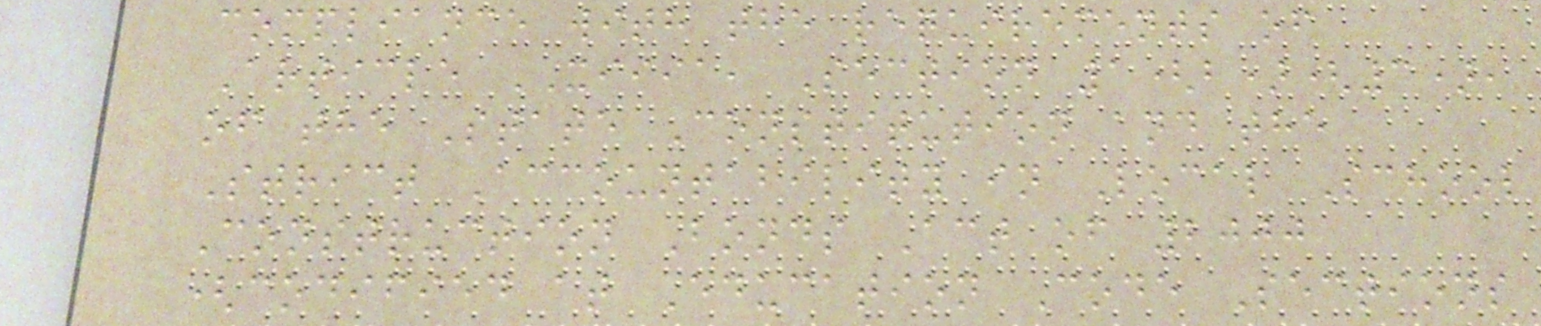compliance with the requirements of
Article XIIIA, Section 1(b)(3),
of the State Constitution and the
Strict Accountability in Local School
Construction Bonds Act of 2000
(codified at Education Code Sections
